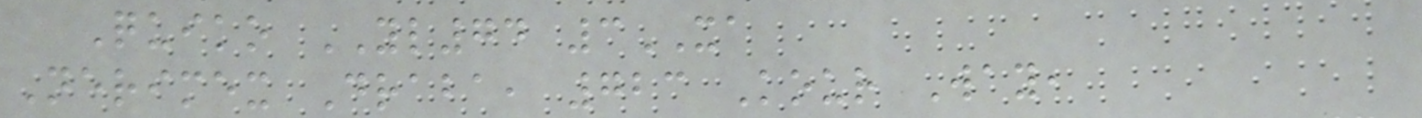Quiko YL74 3XA
Nerimex Draba, 723 Kour Way,
